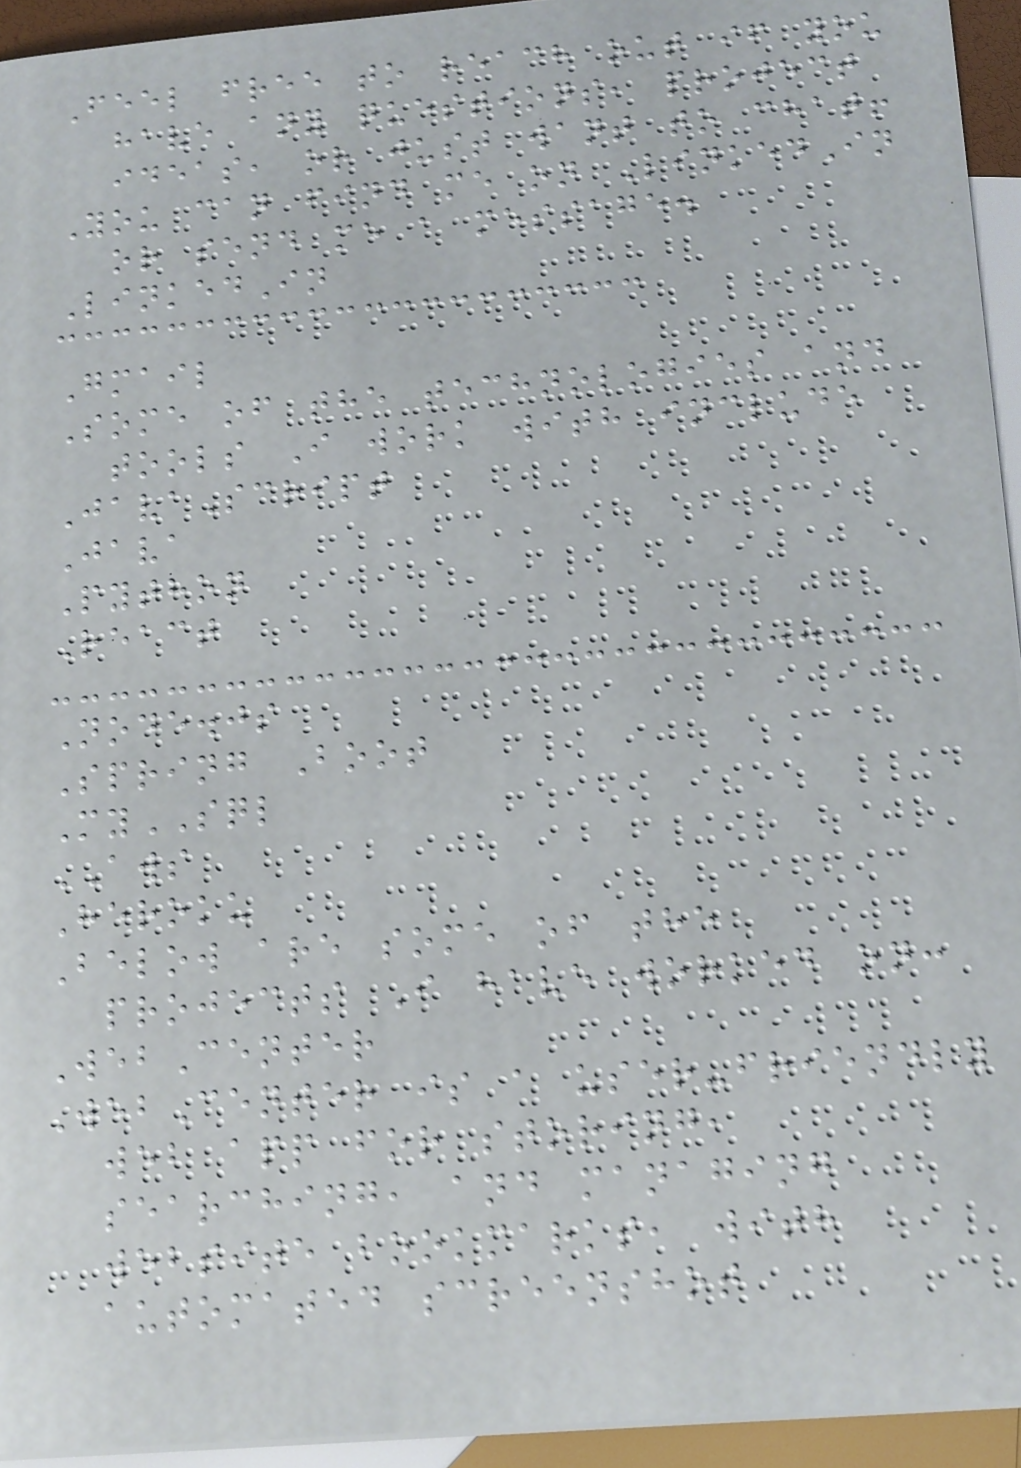Feel free to reach out if you
have any questions, project
ideas, or just want to chat!
You can find me on LinkedIn
or send me a message.
LinkedIn
Gmail
Some of the technologies and
tools I work with include
JavaScript
Java
Python
React
Node.js
Spring Boot
MySQL
AWS
Heroku
Below are some of the
projects I have worked on:
WebCenter
WebCenter is a user-friendly
web app for storing,
searching, and managing
website bookmarks, with
automated screenshot
